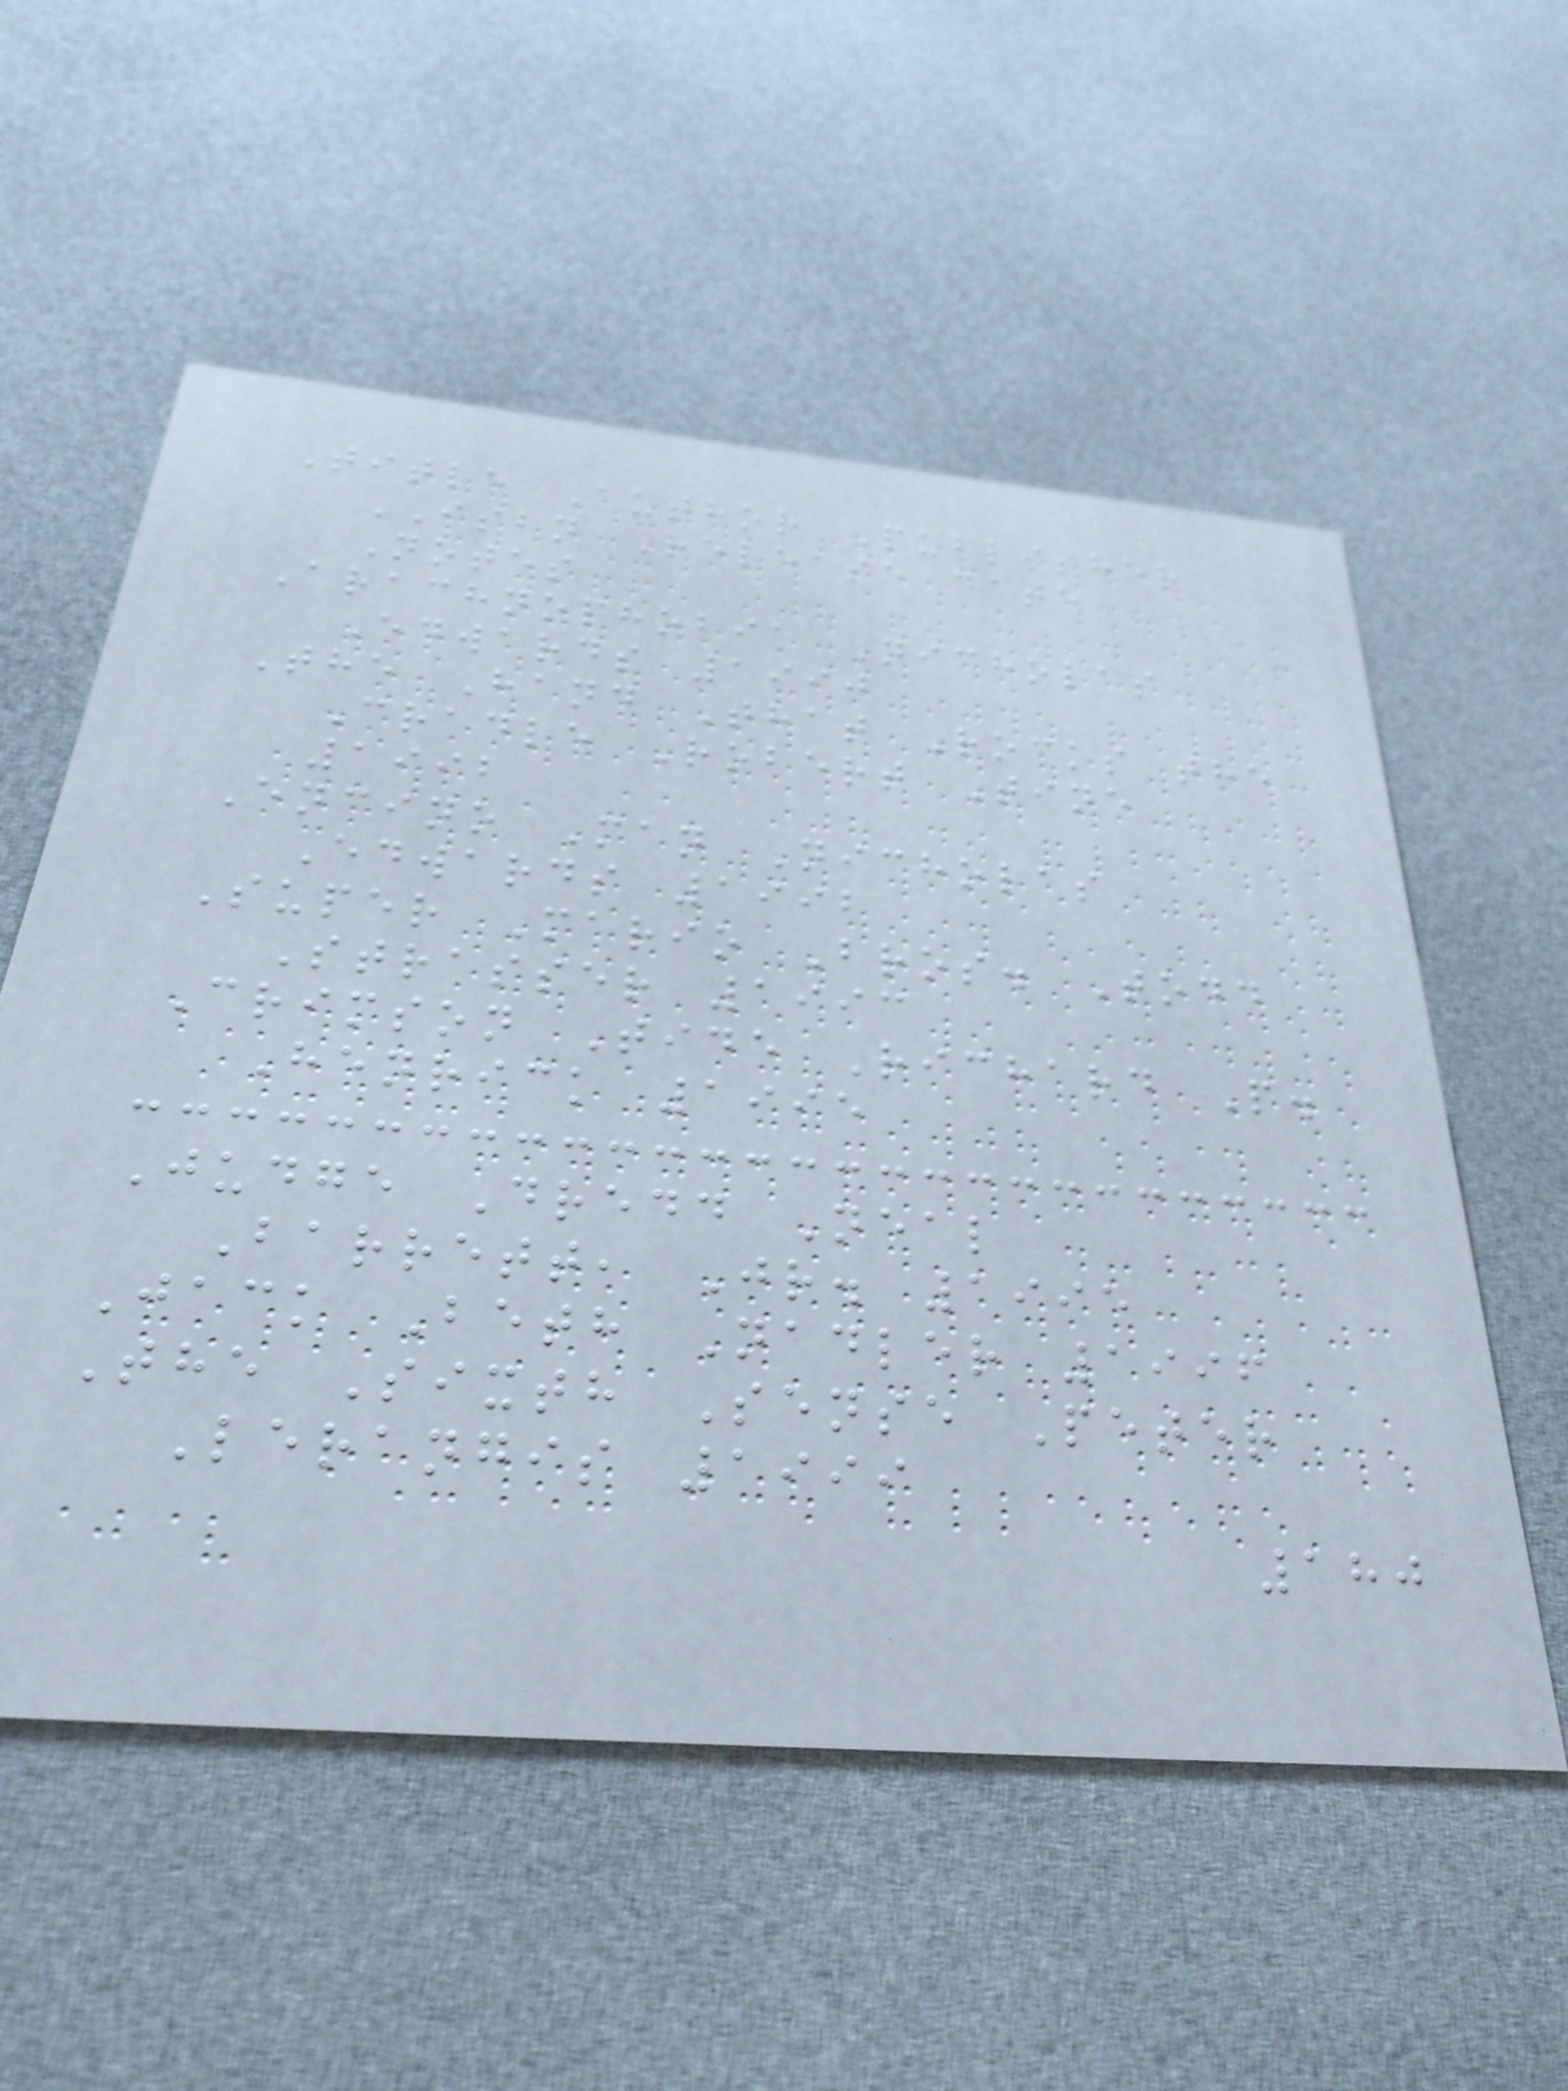Title Author Publisher
ISBN Release date
Notes
Arachnophobia Nicholas
Edwards 1990
The Hand That Rocks the
Cradle Robert Tine
1992
Encino Man Nicholas
Edwards 1992
Super Mario Bros. Todd
Strasser 1993
Crimson Tide Richard P.
Henrick 1995
Judge Dredd Neal
Barrett, Jr. 1995
Jack Beth Nadler 1996
The Sixth Sense Peter
Lerangis 1999
180
